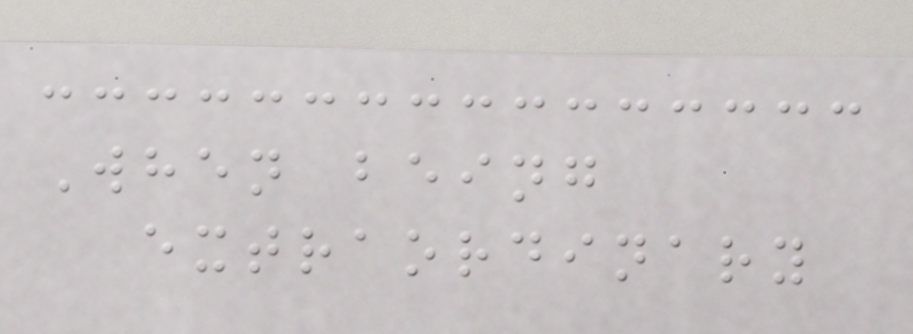When being
extraordinary
